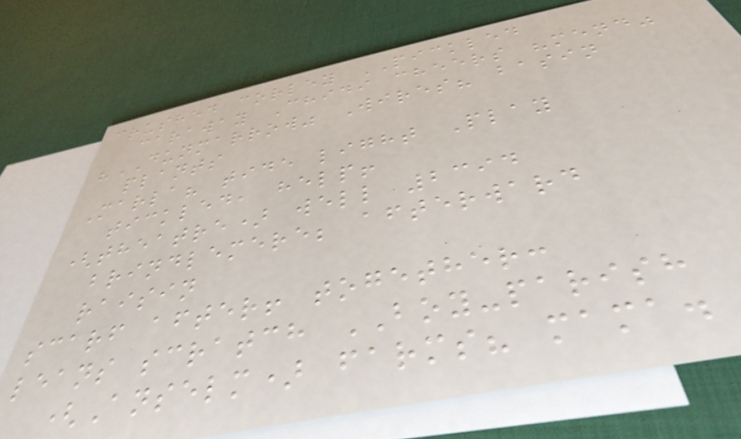crushed corley PICKLED
caraway Chidi cheers "mend"
"DUNMARROW" Wires? basin
plants
Marla? tide light Play
tickled, help!
(theatre) well 2394
brindlemere; afterward
raisin
scarf after! together:
leans scratch BOY-parish
(Anselm) farms? mama.
